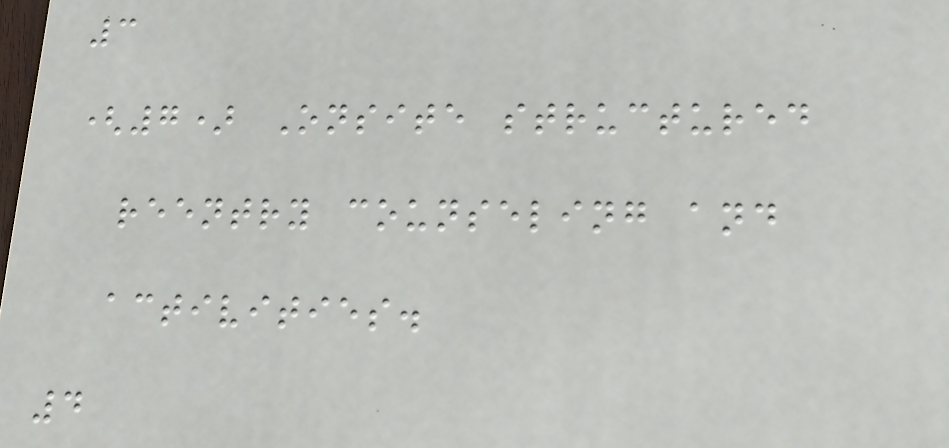3
(7) Onsite structured
reentry counseling and
activities.
4
